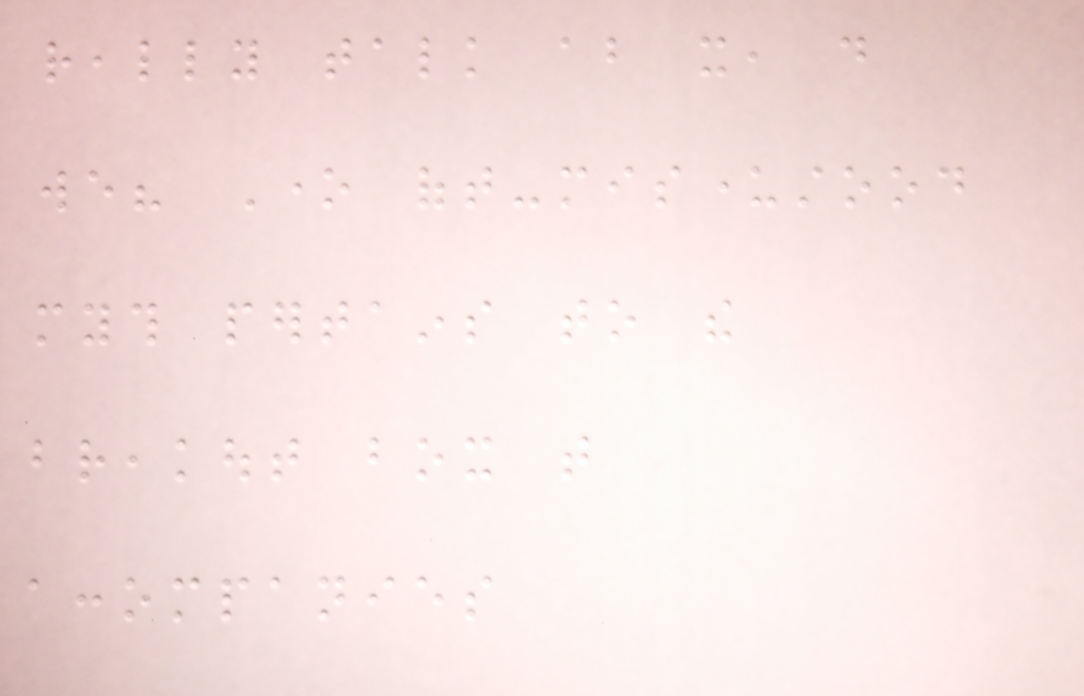really talk about it, do
we? One oft-misunderstood
myth pertains to the
breakout box that
accompanies
